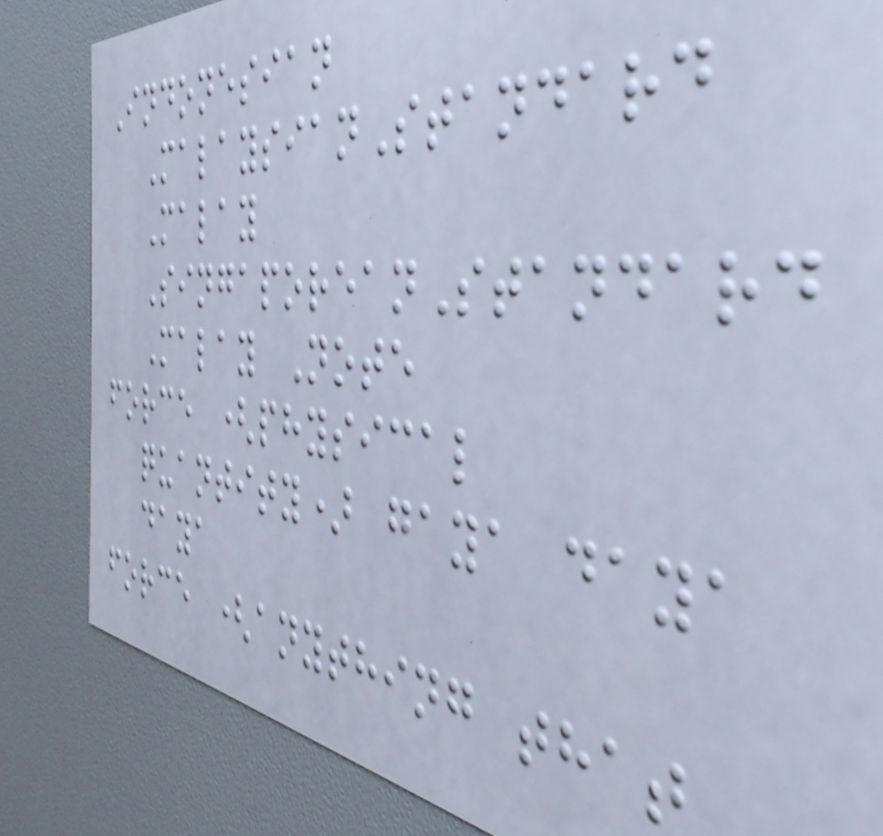Indonesian
MalaysianStandard
Malay
SingaporeanStandard
Malay Note
force (physical
quantity) gaya daya
daya
force (anything that
